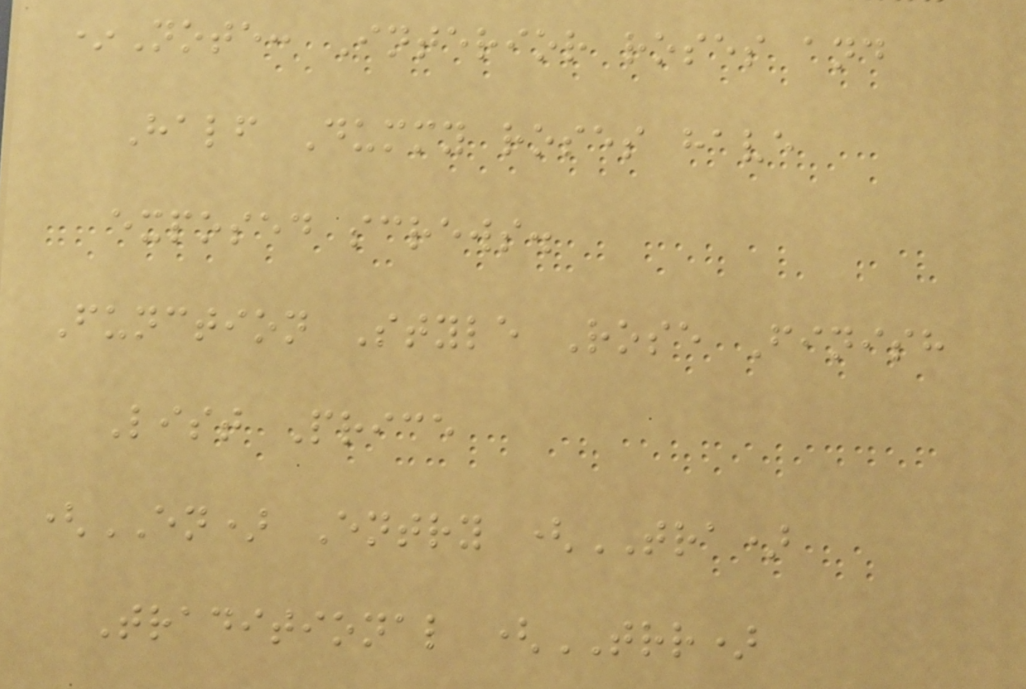*Note: Interior roses and
Half Dummy roses have
exposed screws.
Function Style Rose Finish
List Price
(EN) Entry (TRA)
Traditional (TRR)
